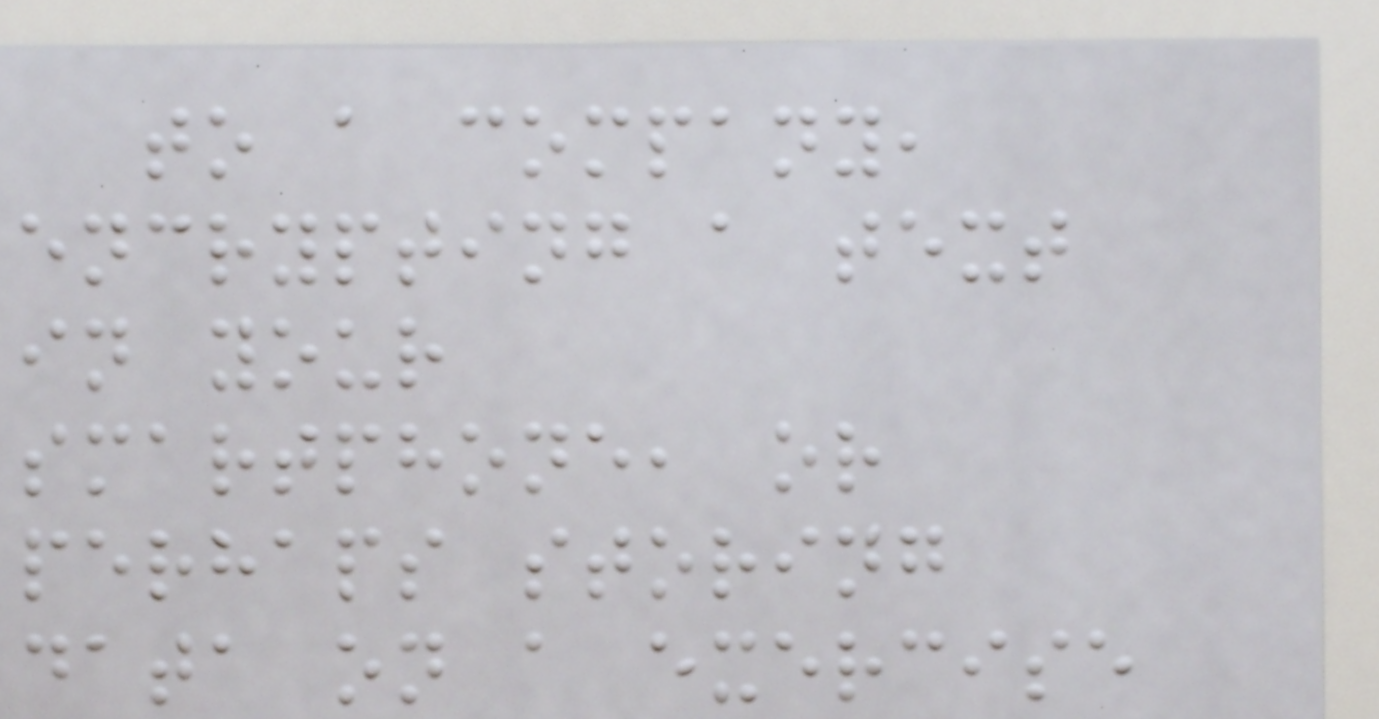to a company,
encrypting a text
in your
smartphone, or
perhaps storing
data on a exercise
